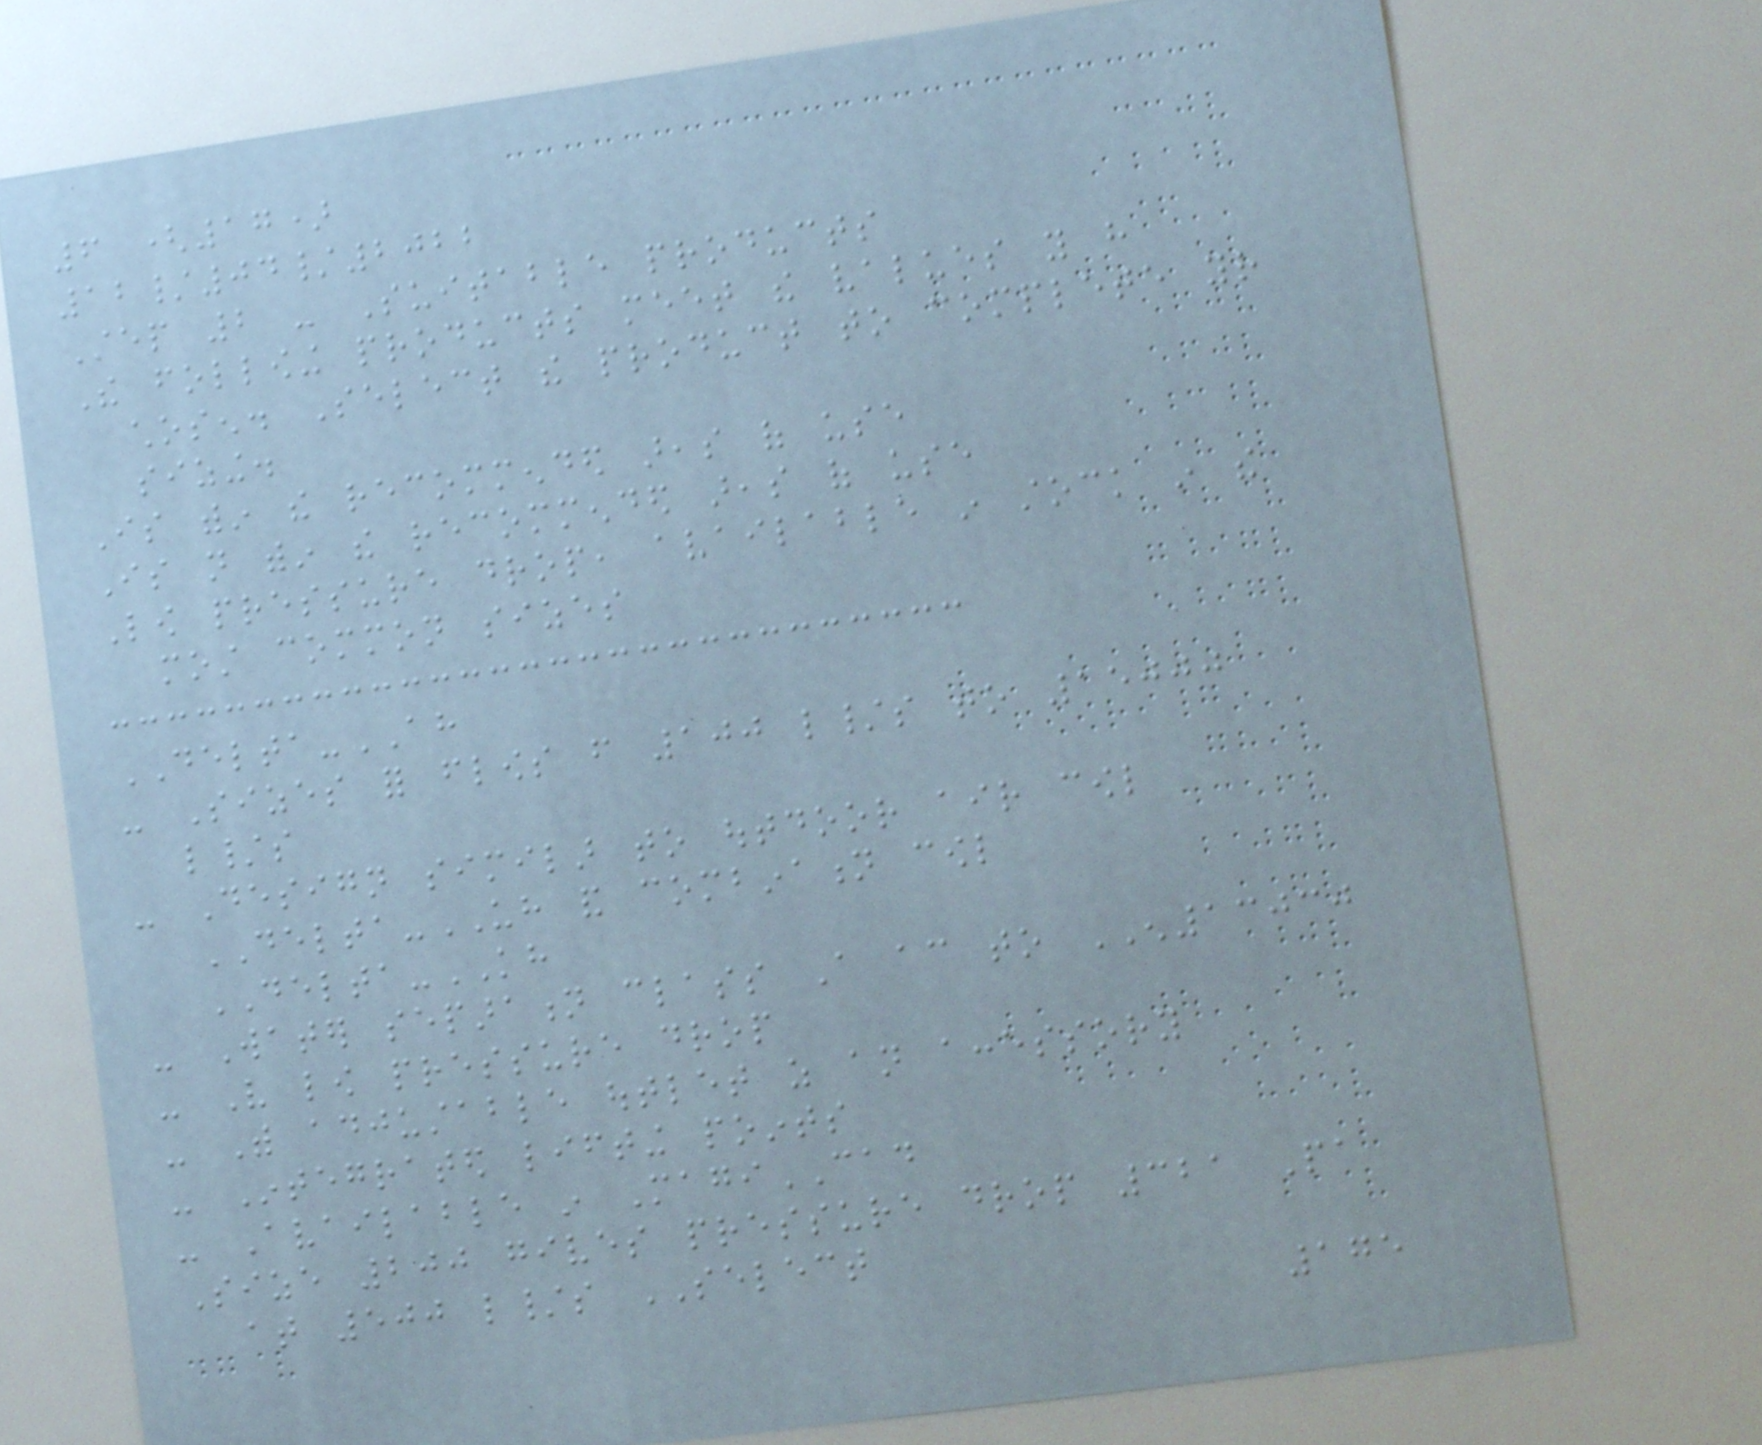6 (17)
12/04/2022
Step 2 - Suitable products
The following products meet the values you have
chosen. Select the product to complete your
sizing.
Is within the recommended areas of use
Is not within the recommended areas of use
Low pressure drop, available in stock in the
most common sizes
DELTA-AH
- Sizes for flows from 100 l/s to 15000
l/s
- Design similar to outdoor air cowl
DELTA-UH and combination cowl
DELTA-KH
- Water separation class A according to EN13030
- Very low pressure drop
- With adjustable outlet as an accessory
- Integrated lifting points
- Available in MagiCAD
Size 200 gives pressure drop 321 Pa
at 500 l/s SELECT
175
